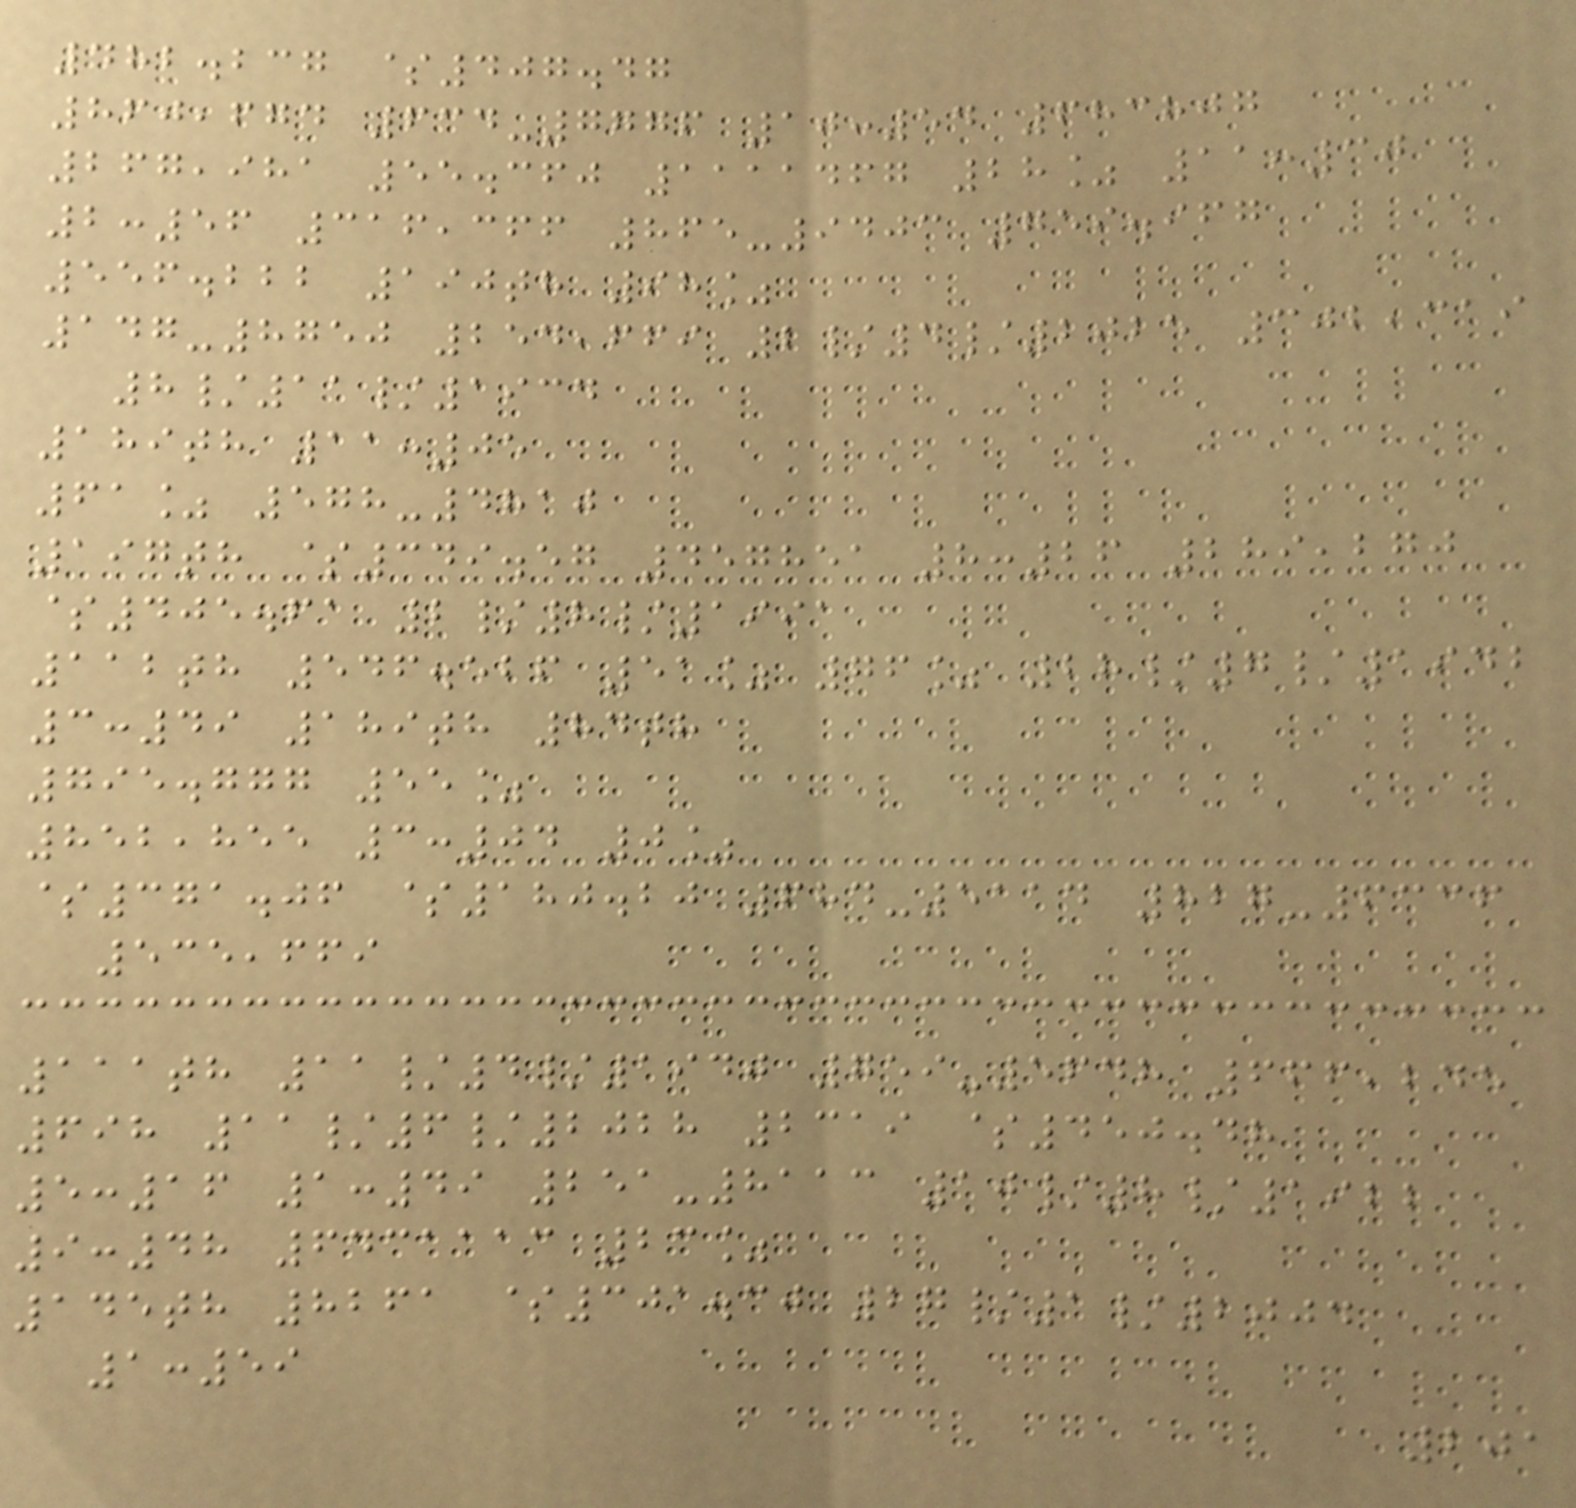482.237 $407.47
860,674 634-7776 10:54 683807
267,981 55.360 1111467 28% 11:30
2:56 316,366 865-9403 759.967
556.222 190th 98%
147-8750 254,669 2/4/2025 302,319
8/11/1934
189th 11:05
61% 578-4810
197th $349.57 457851 8:26 289,270
$405.61 2/8/1991
112th 546.526 51% 76% 28/7/1942
3:49 189th 84th
795.777 55%
852,855 3:04 0%
$371.06 $180.20 684-5114 827-6336
535,669
111th 11/4/1940 759-5648 666,245
698 11/6/2028 2319 $450.48
5:16 1:49 251-8113 10/8/1922
9:48 6431113 23%
145th 8261 $301.30 27/1/2004
1:59
201
